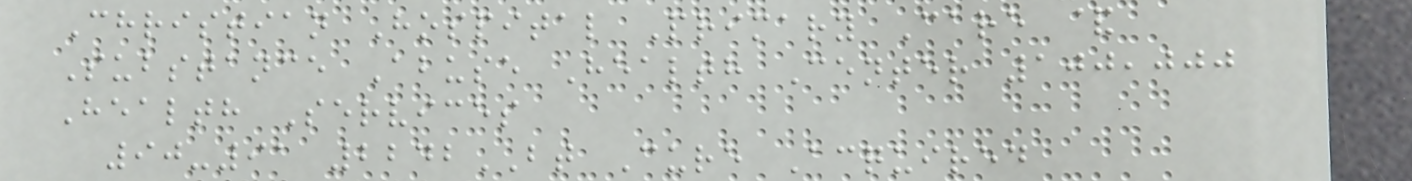Christian Hospital Primary Care &
Substance Abuse Health Center 100,000
Health Services
90-91 2242BT Cure Acquired
